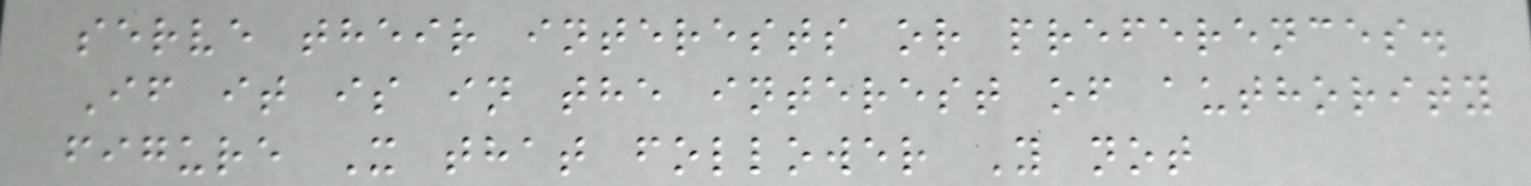serve their interests or preferences.
If it is in the interest of authority
figure X that follower Y not
